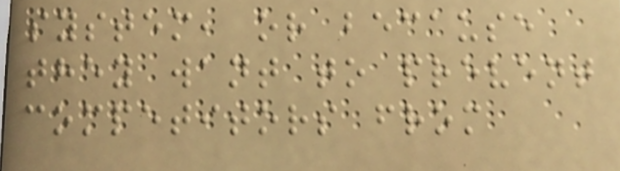system, or because
they want to prevent
competitors from
